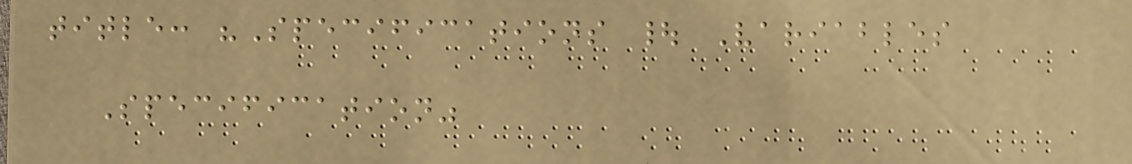title: "Specifications | Variables
Specification"
